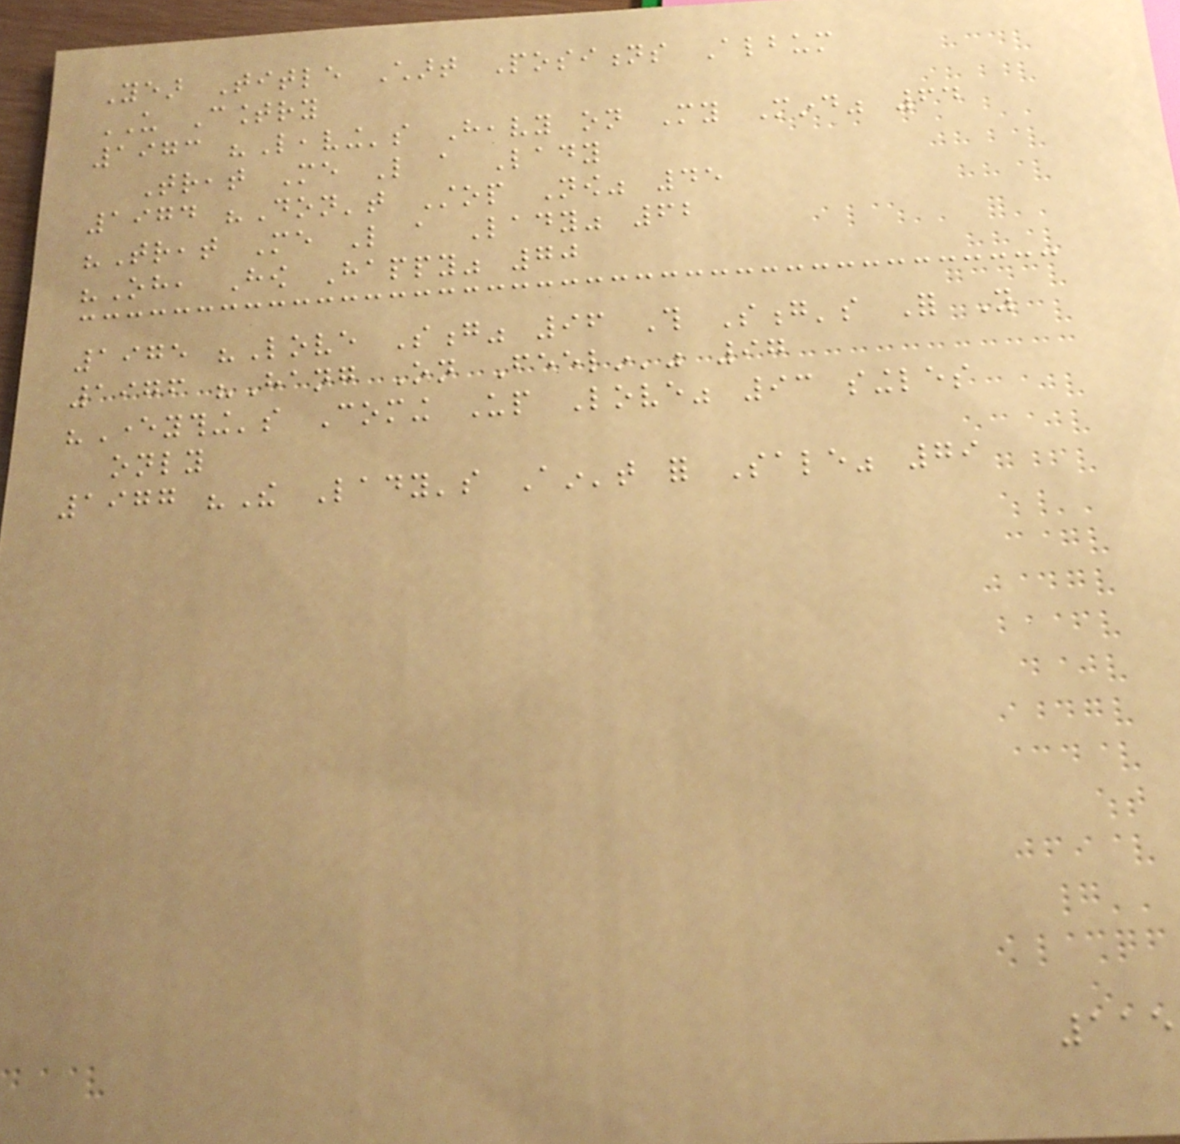Year Title Chart Positions Album
US Country
1973 "Leaving's Heavy on My Mind" 64
Treat Me Like a Lady
1974 "Don't Stop Now" 45
"Treat Me Like a Lady" 62
"Oh, How Happy" 70
1975 "Love Song" 96 This Song's For You
1976 "Hang On Feelin'" 97
"Everything's Coming Up Love" 93 singles
only
1977 "The Lady's Ain't for Sale" 79
115
